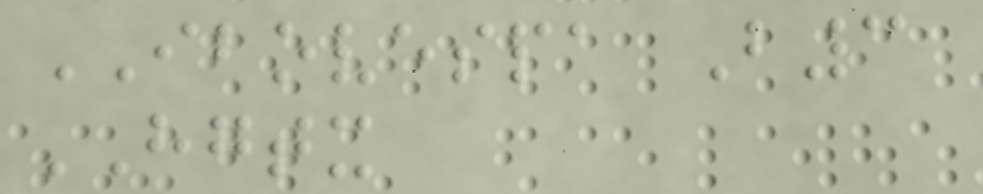IBOVESPA B3
HGTX
